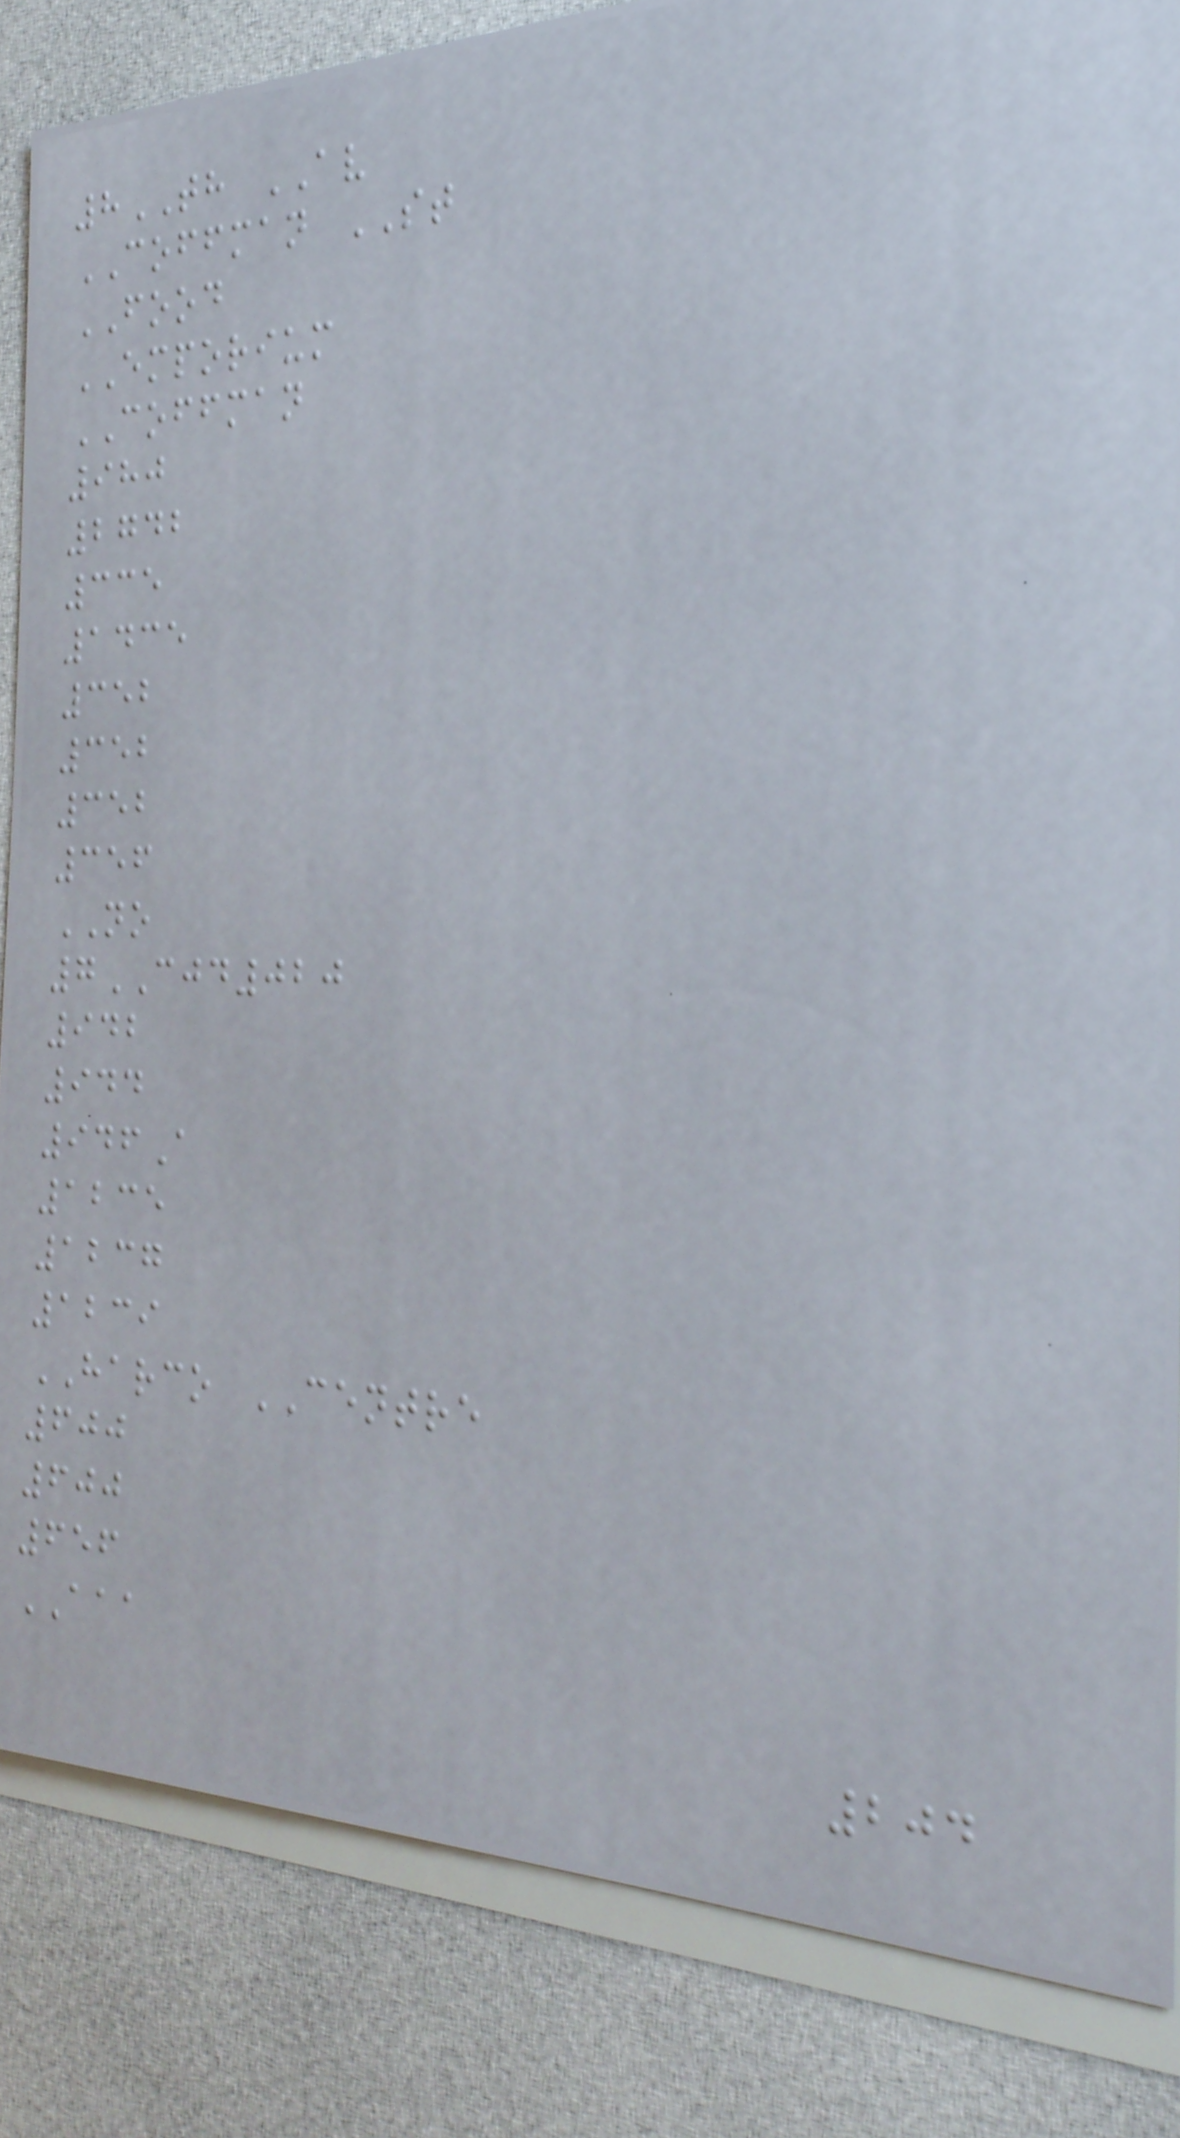8TH AV
COFFMAN ST
FOOD
EMPORIUM
COFFMAN
980
2742
335
1435
352
352
352
356
NO
7CJD020
942
944
946A
1235
1237
1239
HARCO CENTRE
600
600
656
AAA
204
